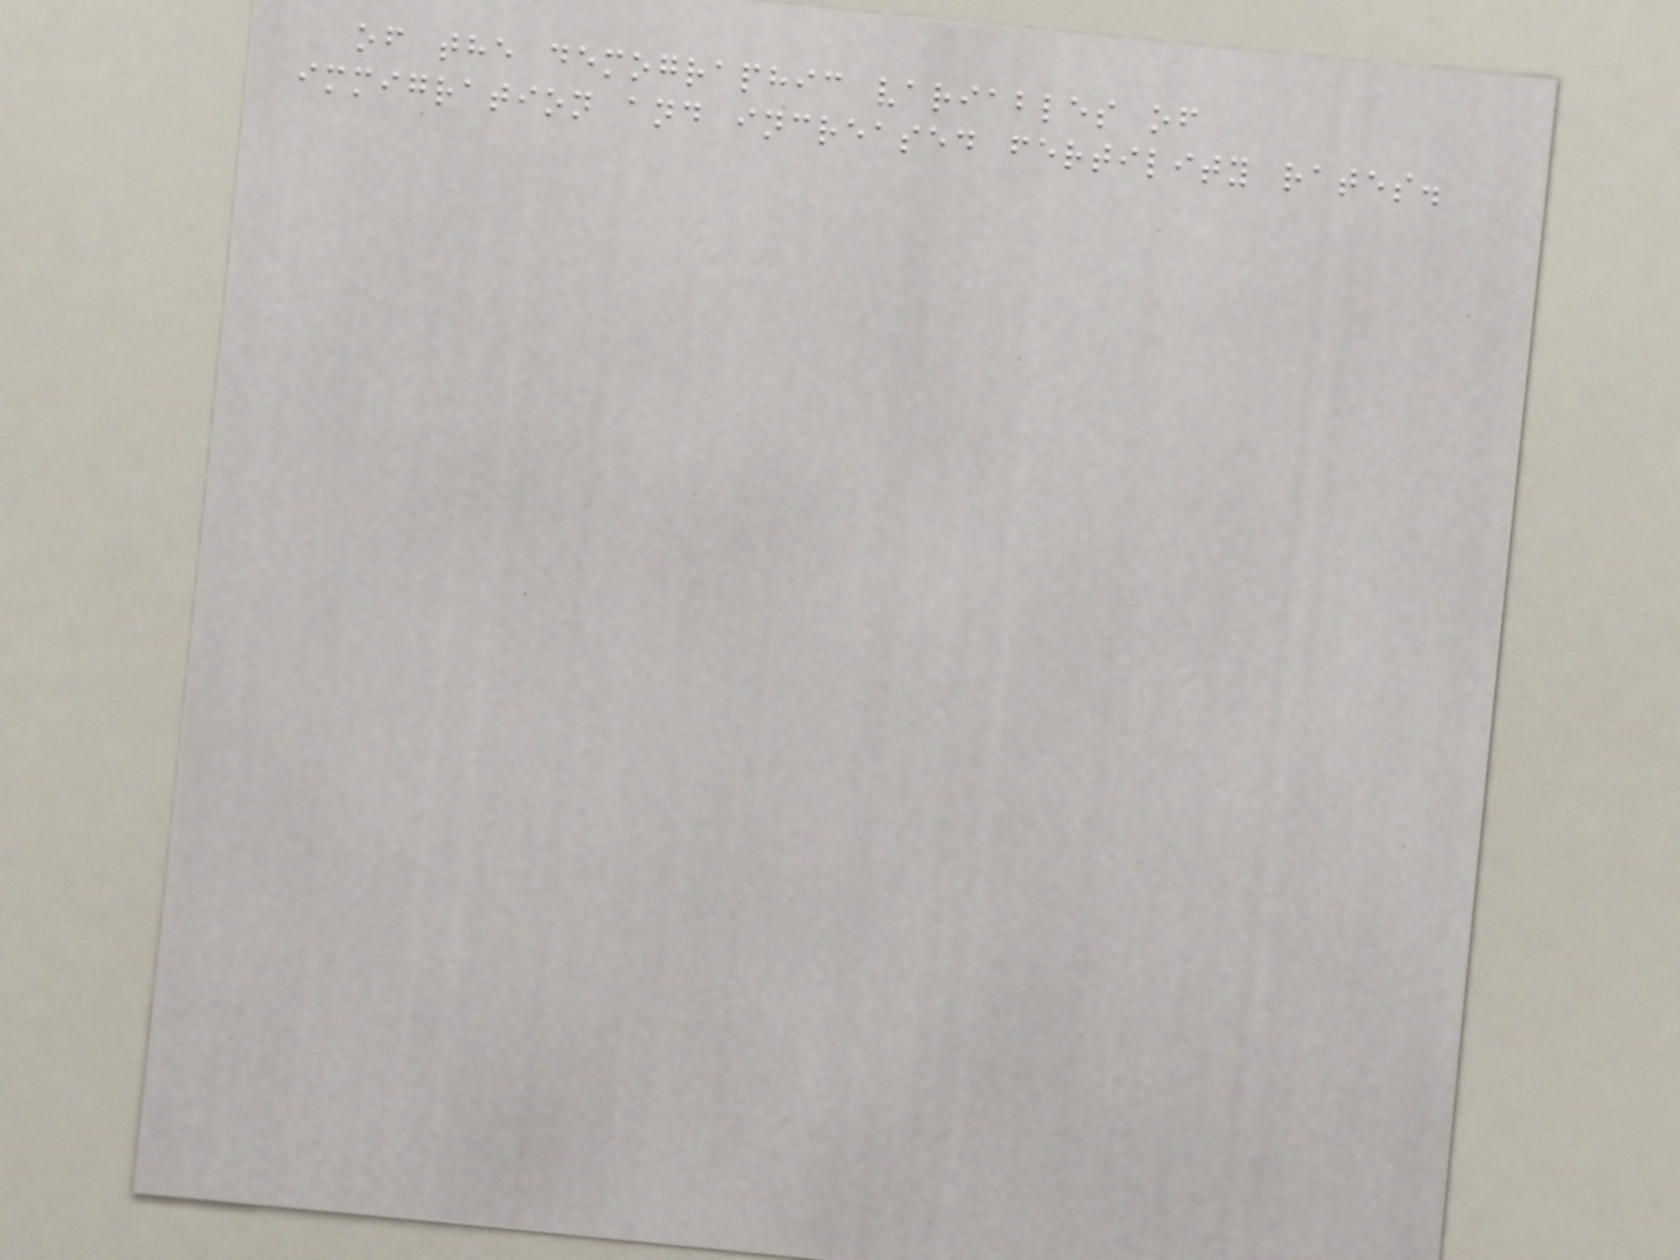of the demographic variables of
immigration and increased fertility rates.
